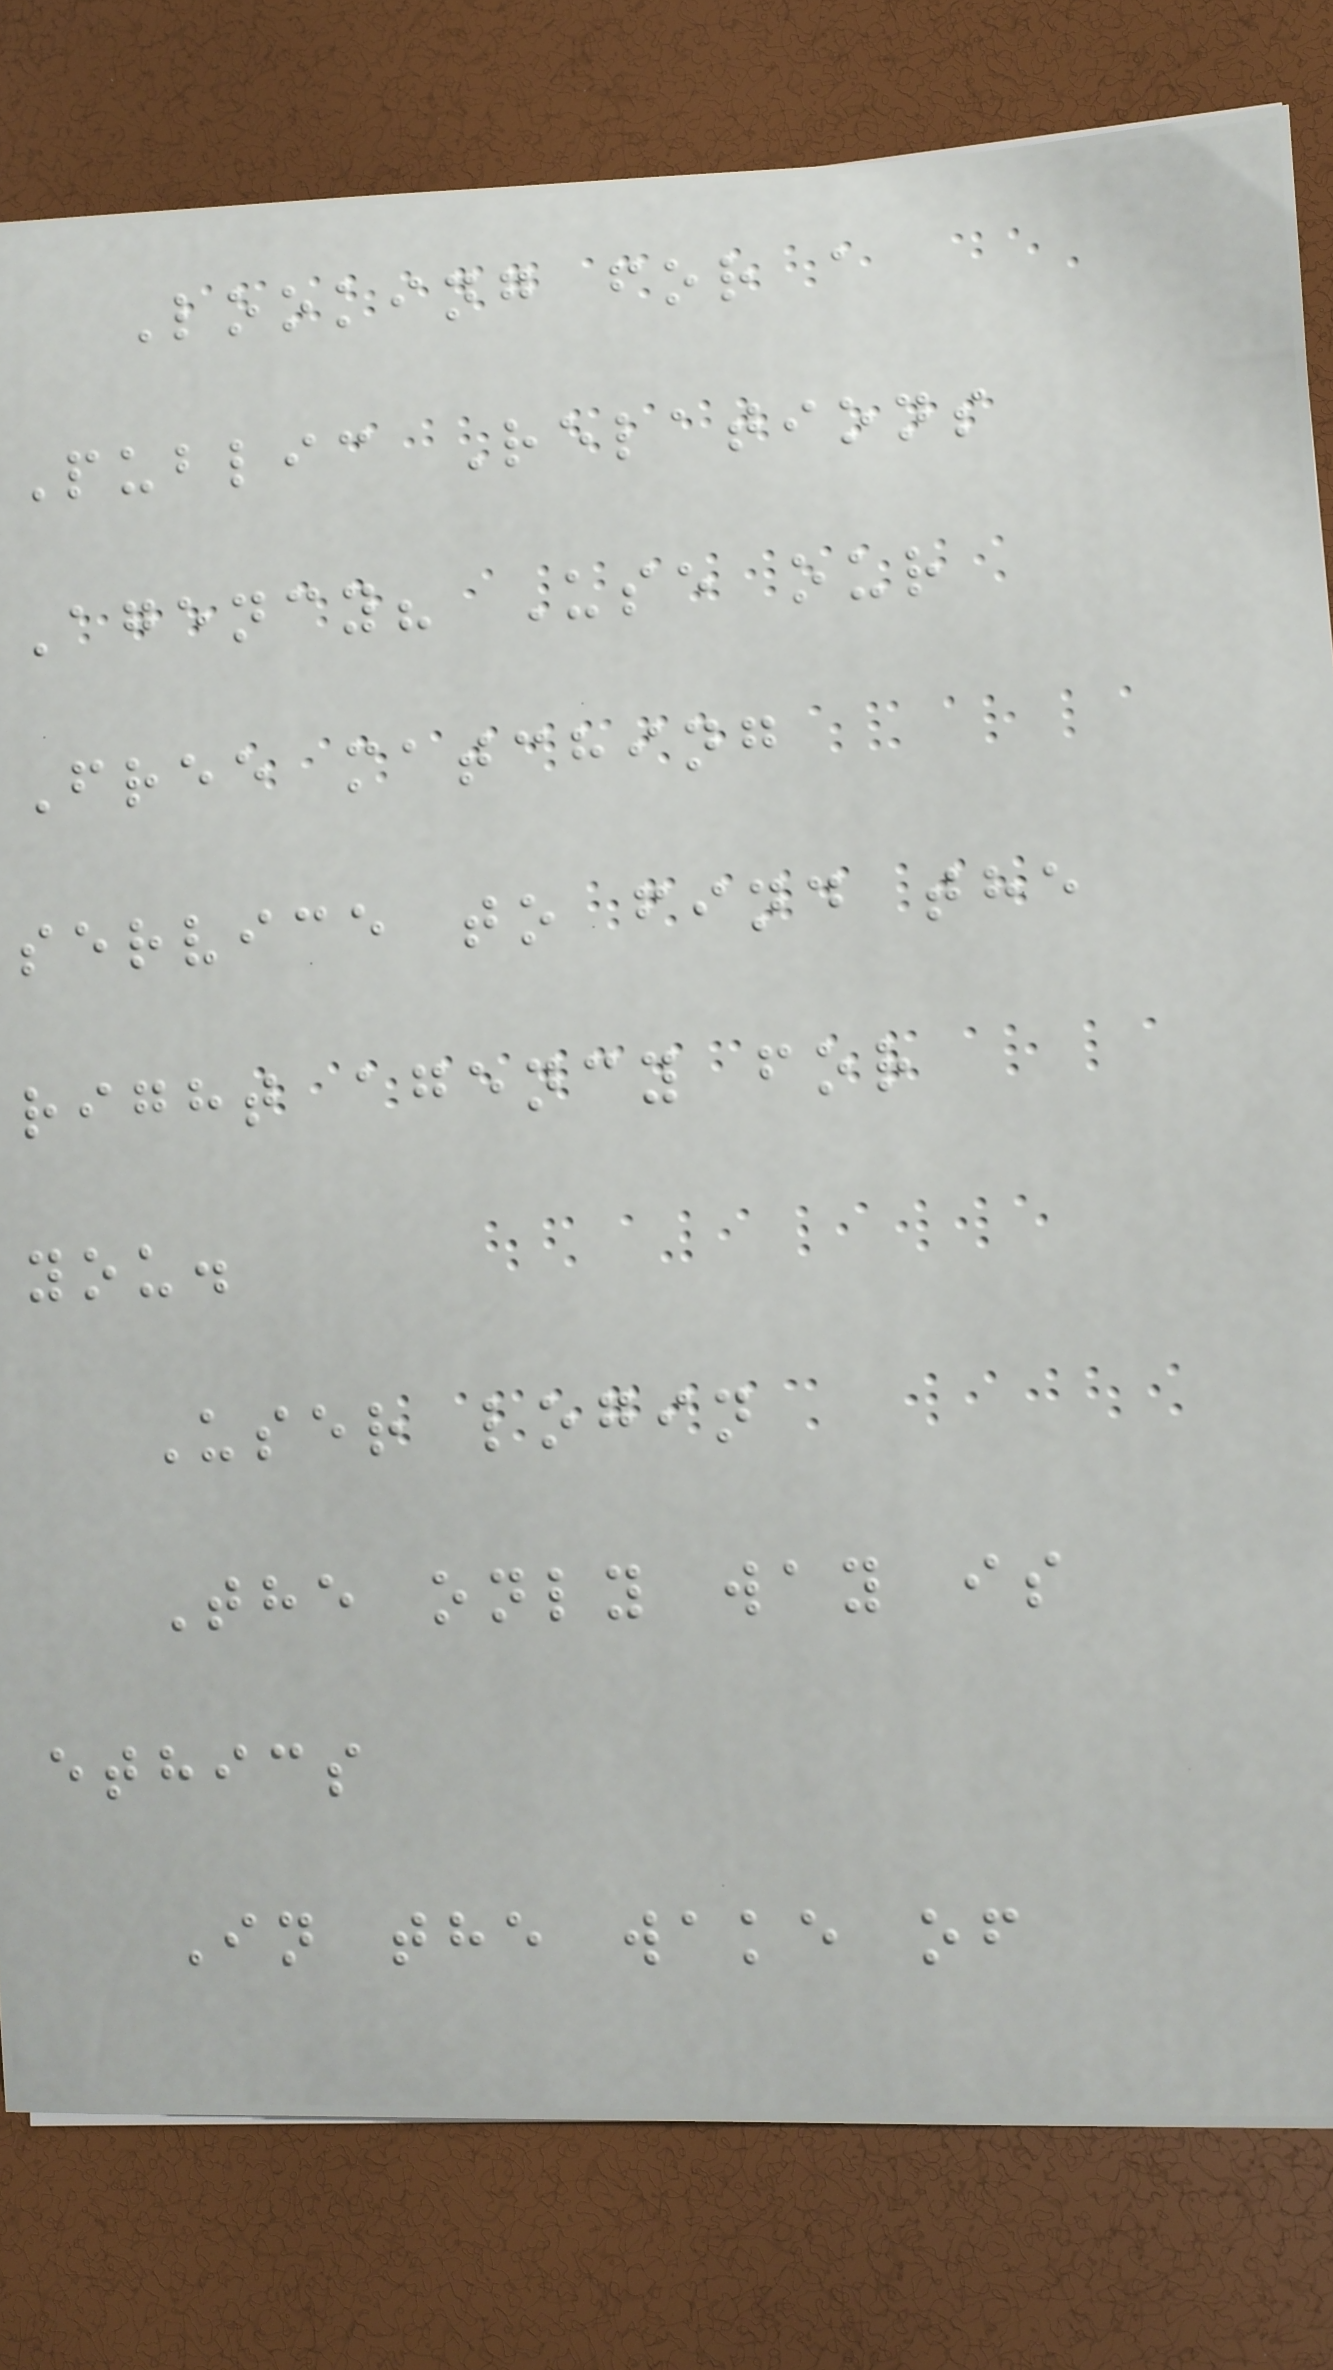Looking for a
Public Relations
Agency? Use our
Free matching
service to find the
right agency for
you.
User login
The only way is
ethics
In the wake of
